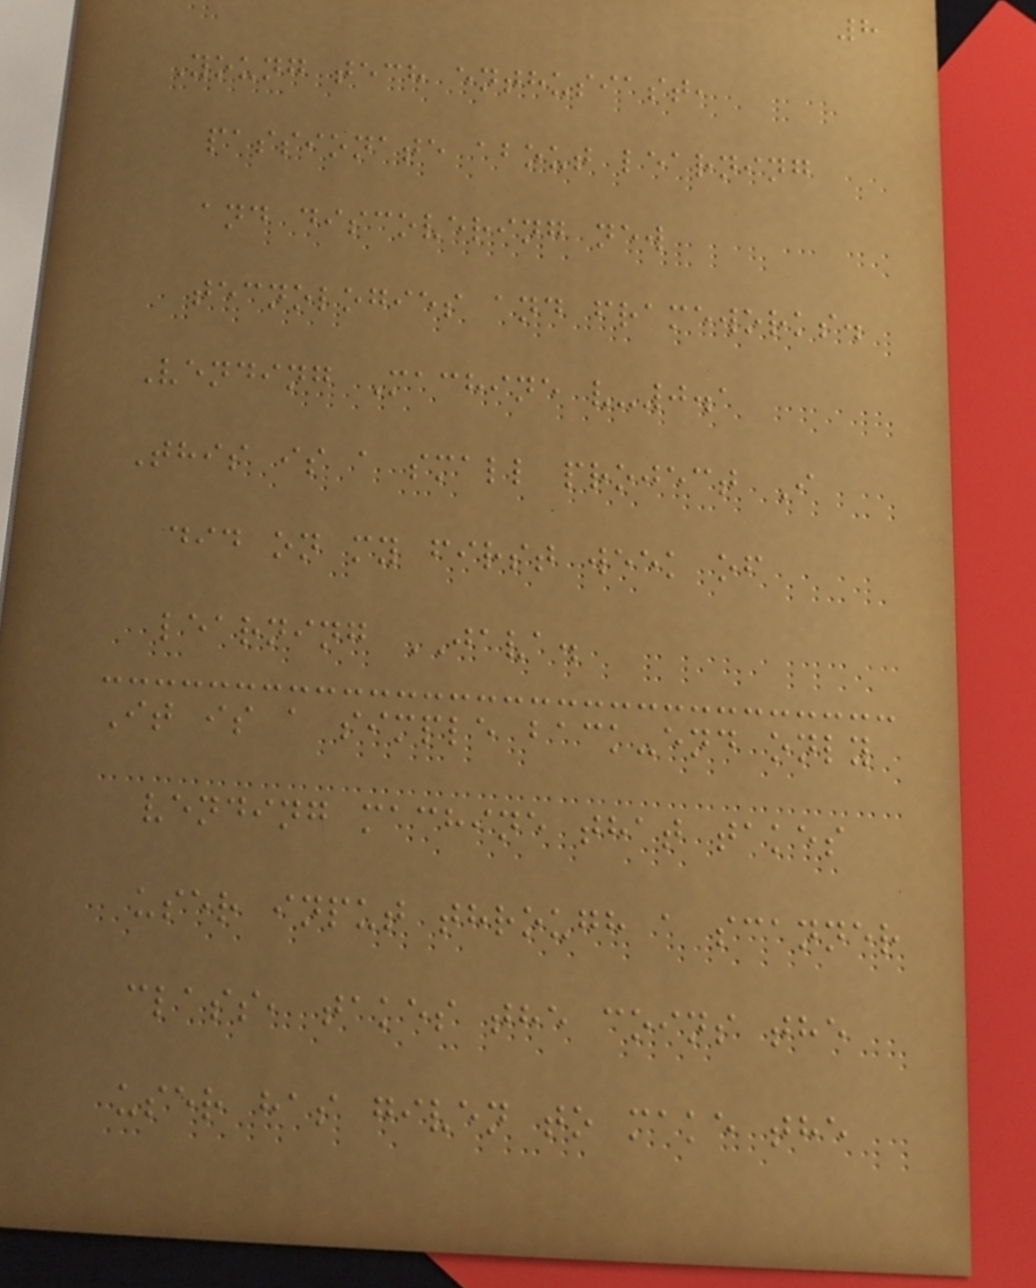8
Young tech enthusiast,
passionate about learning
and discovering new
tecnologies and frameworks.
Vending Machine v-0.1
This is a small project I
did on my first week of
learning JAVA.
It is a simple back-end only
vending machine that takes
user input through a scanner
class, takes the coins the
user has given to make the
